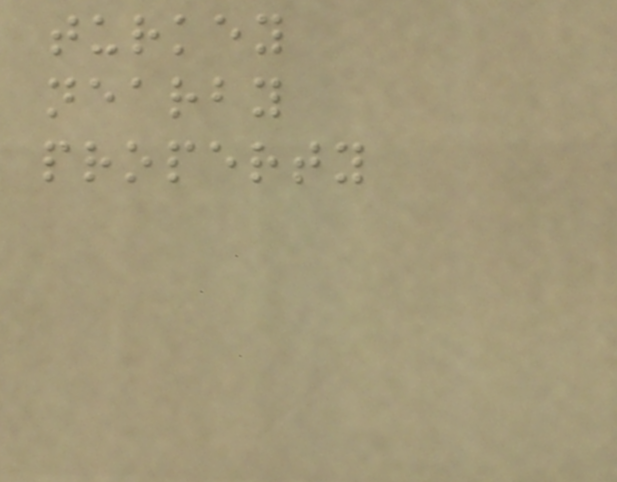turkey
nearby
property
